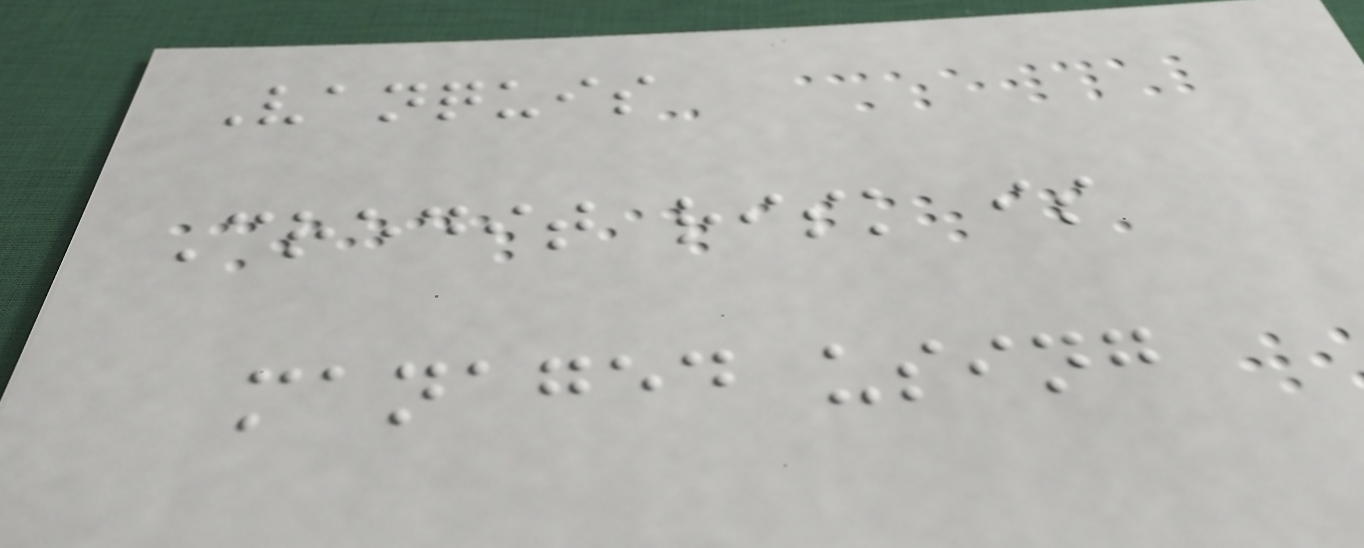Vanquis
Credit risk is
managed using
